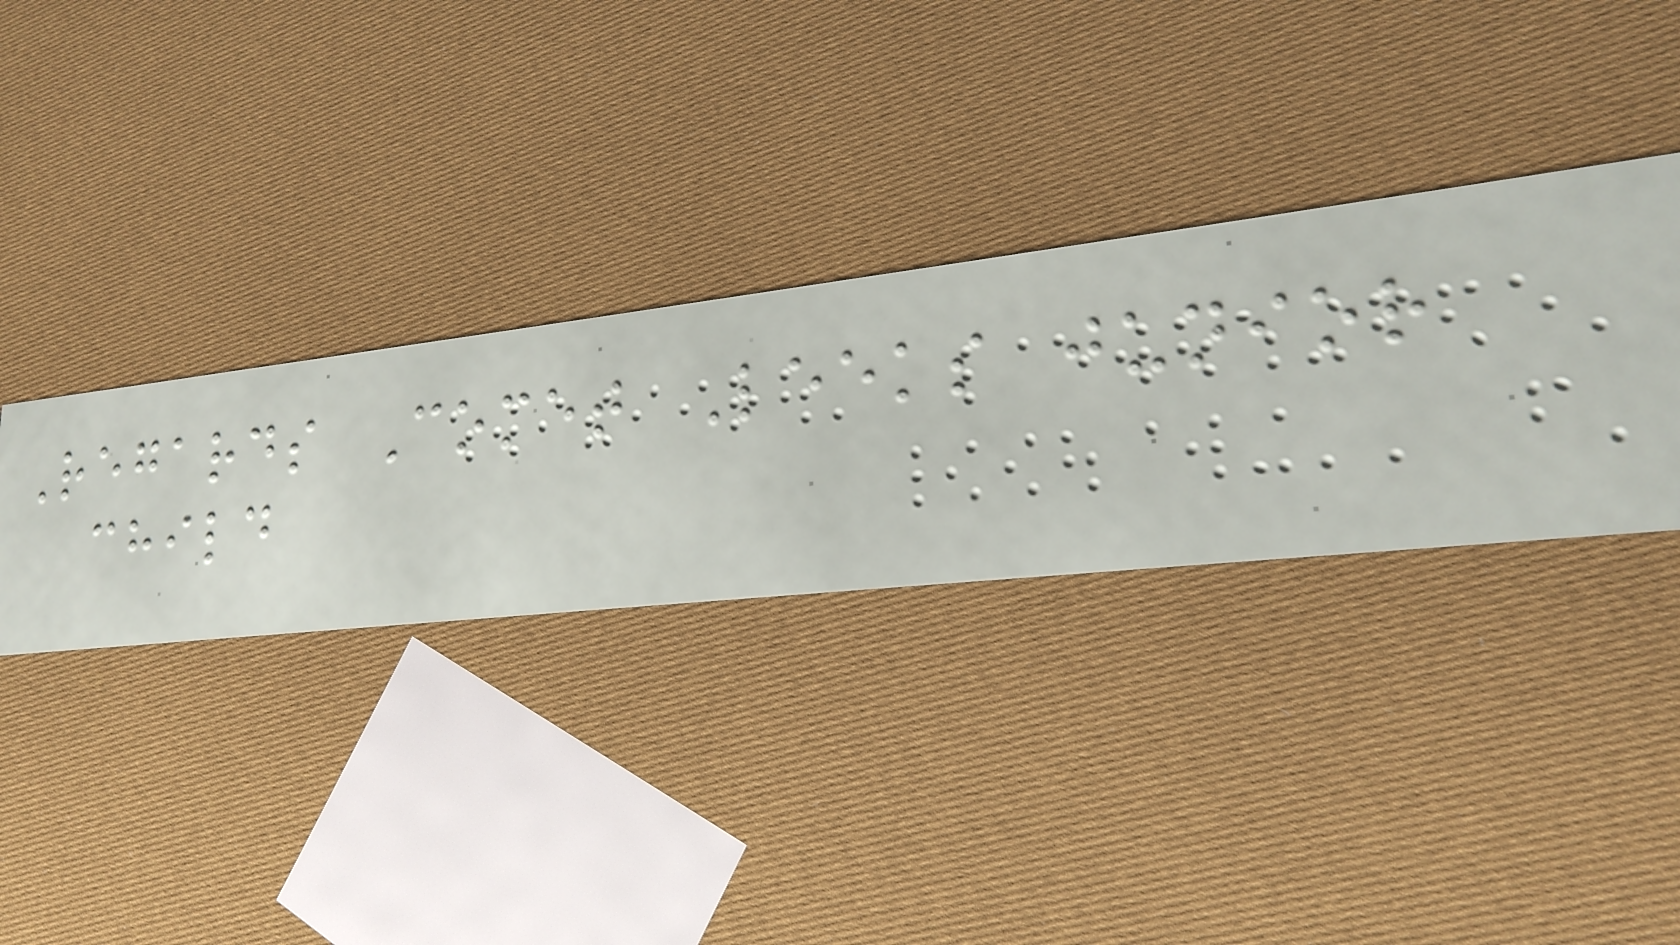Regards Comet Leeks junior
child
